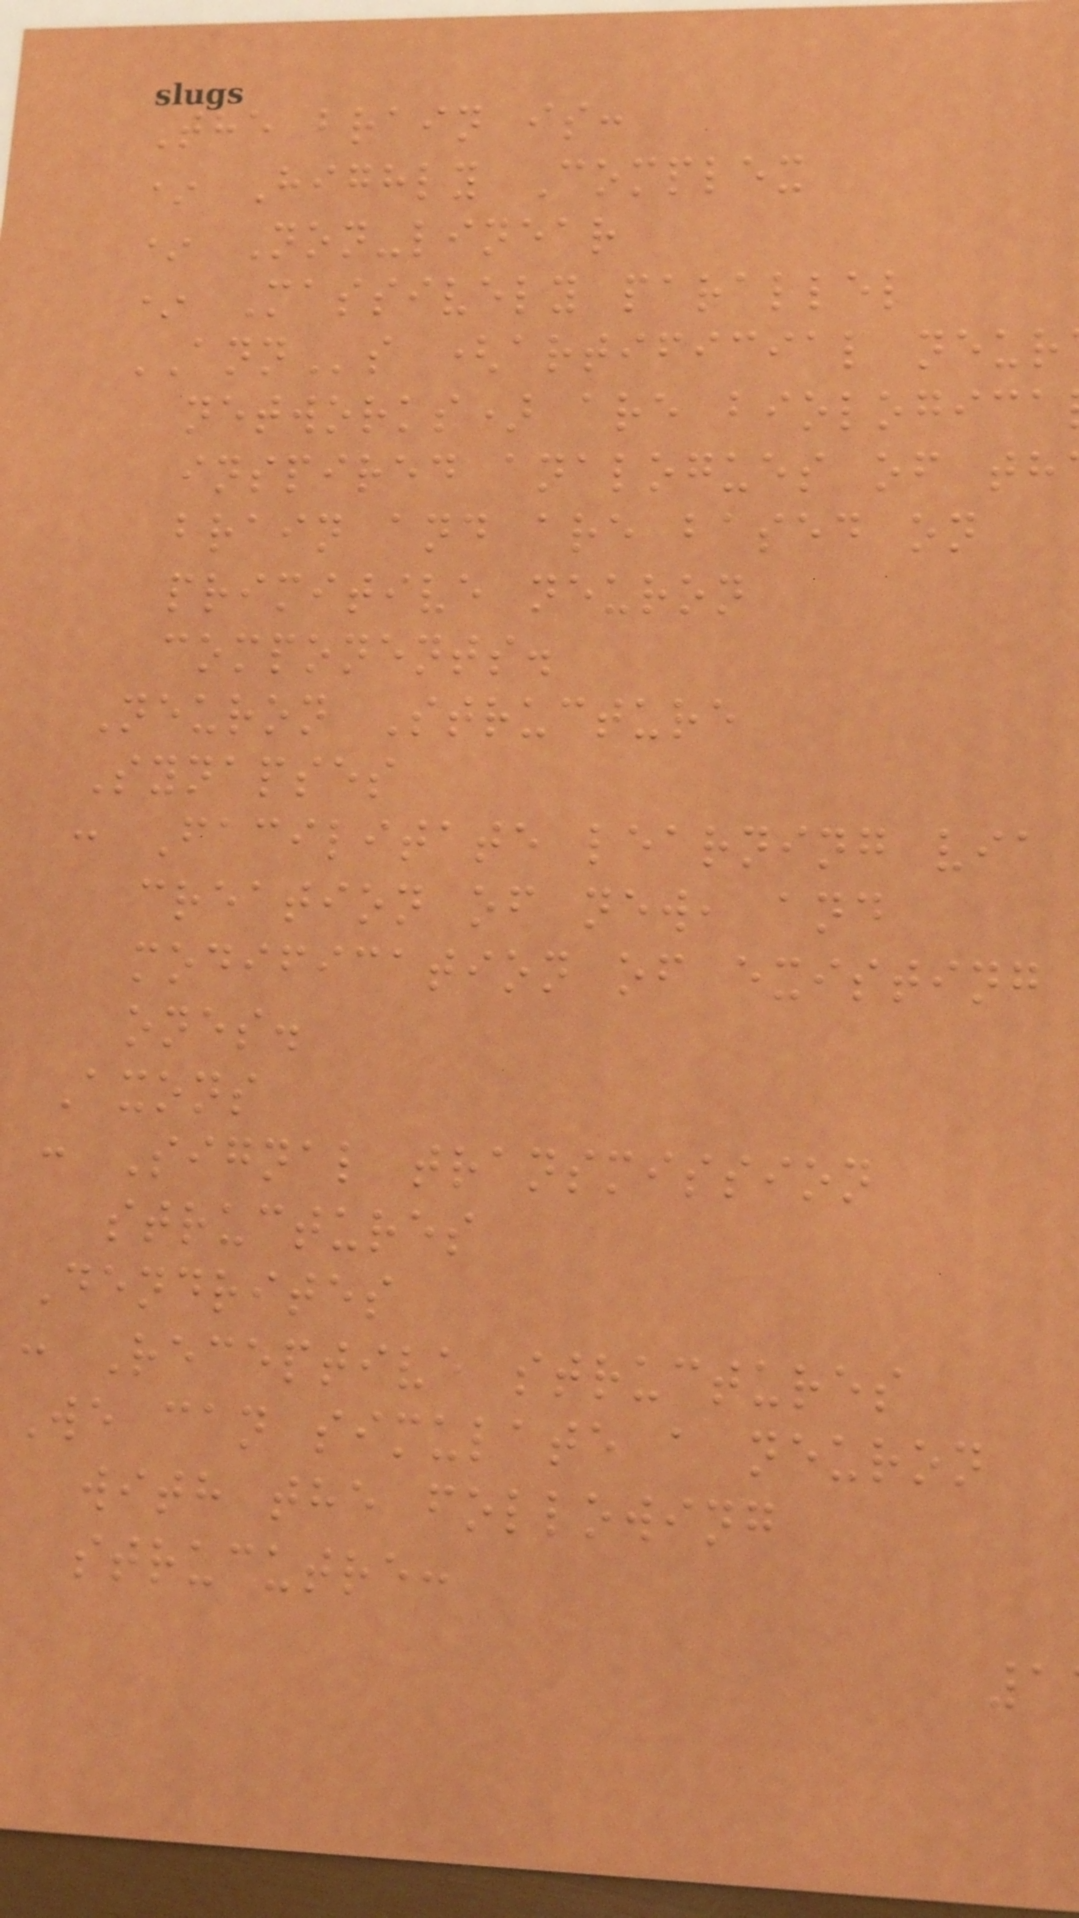The brain is:
* Highly Complex
* Non-linear
* Massively parallel
ANNs (artificial neur
networks) are biologica
inspired analogues of th
brain and are based on
primitive neuron
components.
Neuron Structure
Synapses
: Facilitate learning via
creation of new, and
modification of existing
ones.
Axons
: Signal transmission
structures
Dendrites
: Receptive structures
We can simulate a neuron
with the following
strucutre:
